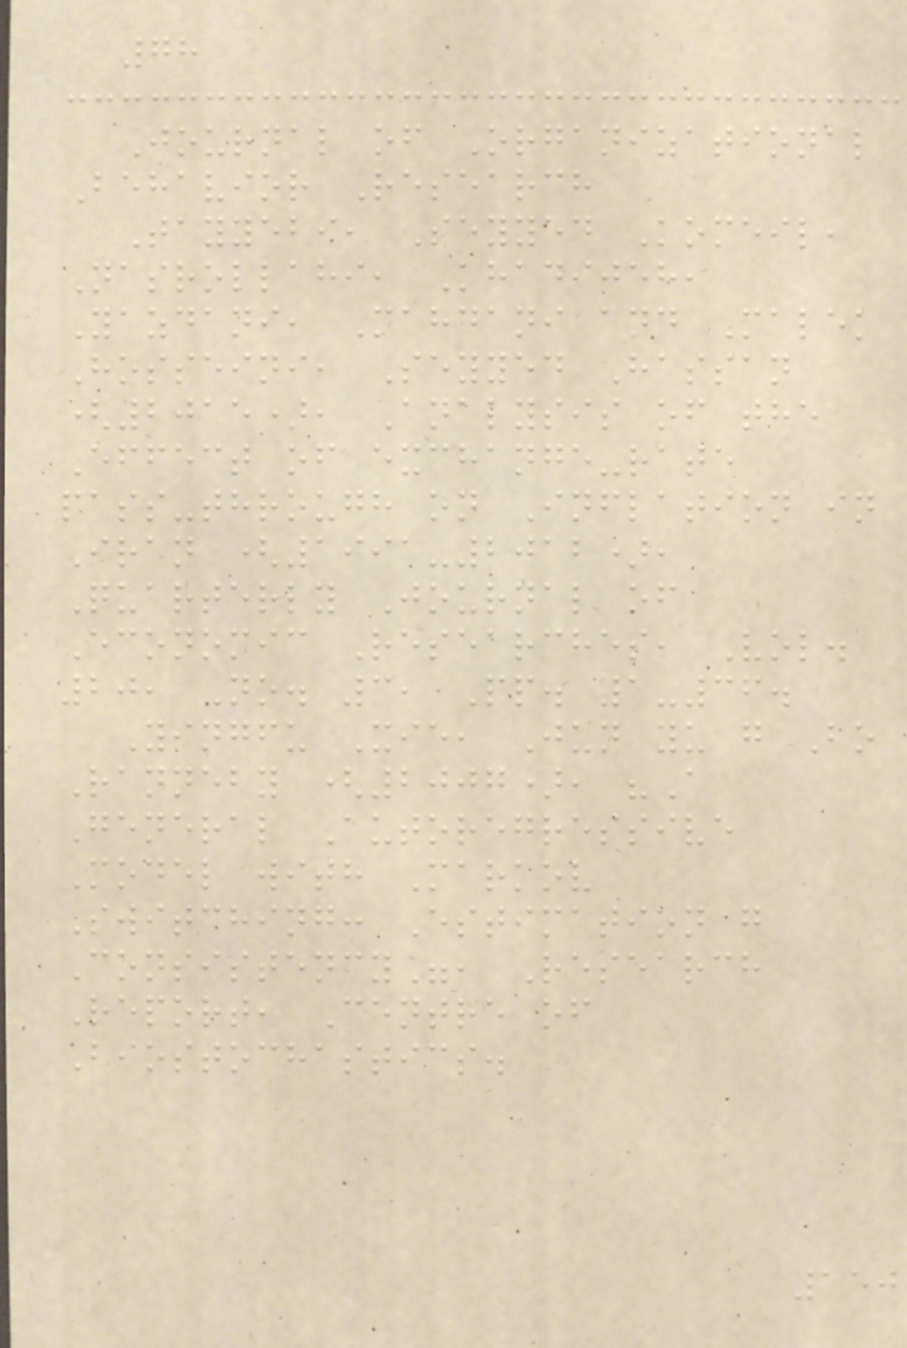78
Journal of Organizational
Behavior Research
Tayyebi, Seyyed Komeil,
Nasrollahi, Khadijeh,
Yazdani, Mahdani and Malek
Hosseini, Seyyed Hassan
(2015), Analysis of the
Effect of exchange-rate
pass-through on Inflation in
Iran (1991-2012),
Quarterly Journal of
Economic Researches, Vol.
20, No. 3, Pp. 1-36.
Yingfu Xie, Jun yu g Bo
Ranneby (2007), "A
General Autoregressive
Model with Markov
Switching: Estimation g
Consistency", Research
Report, Centre of
Biostochastics.
150
